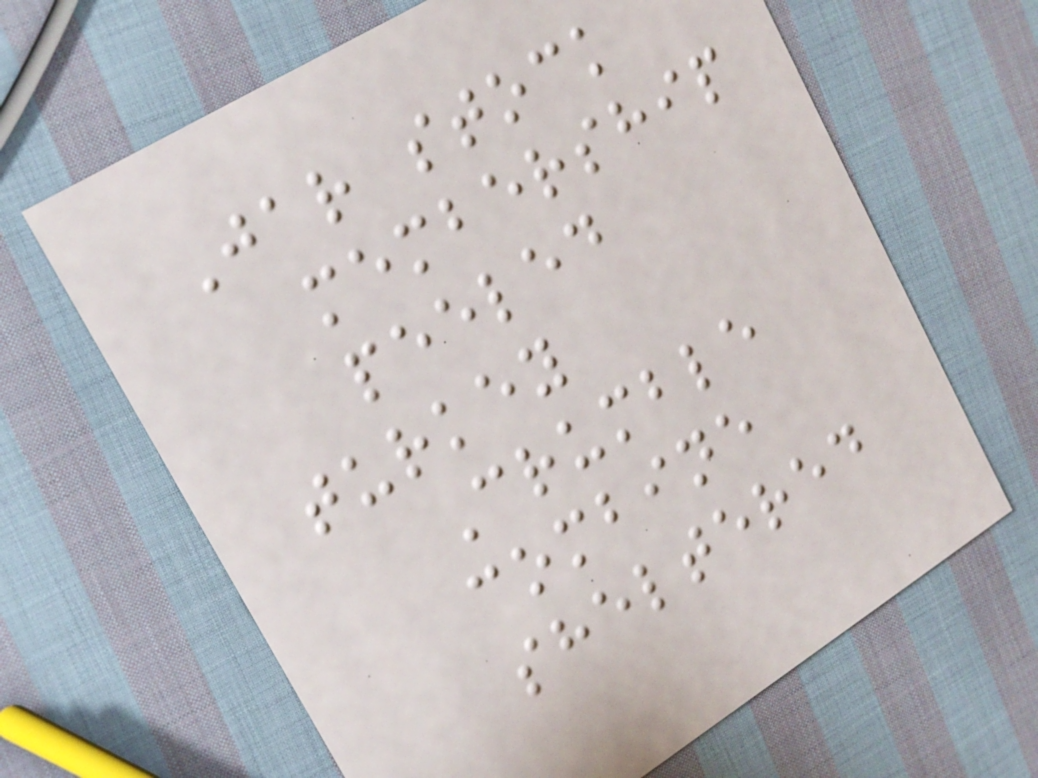Jar stock
membership
peeled
turkey
Crumble
combine
sheltered
